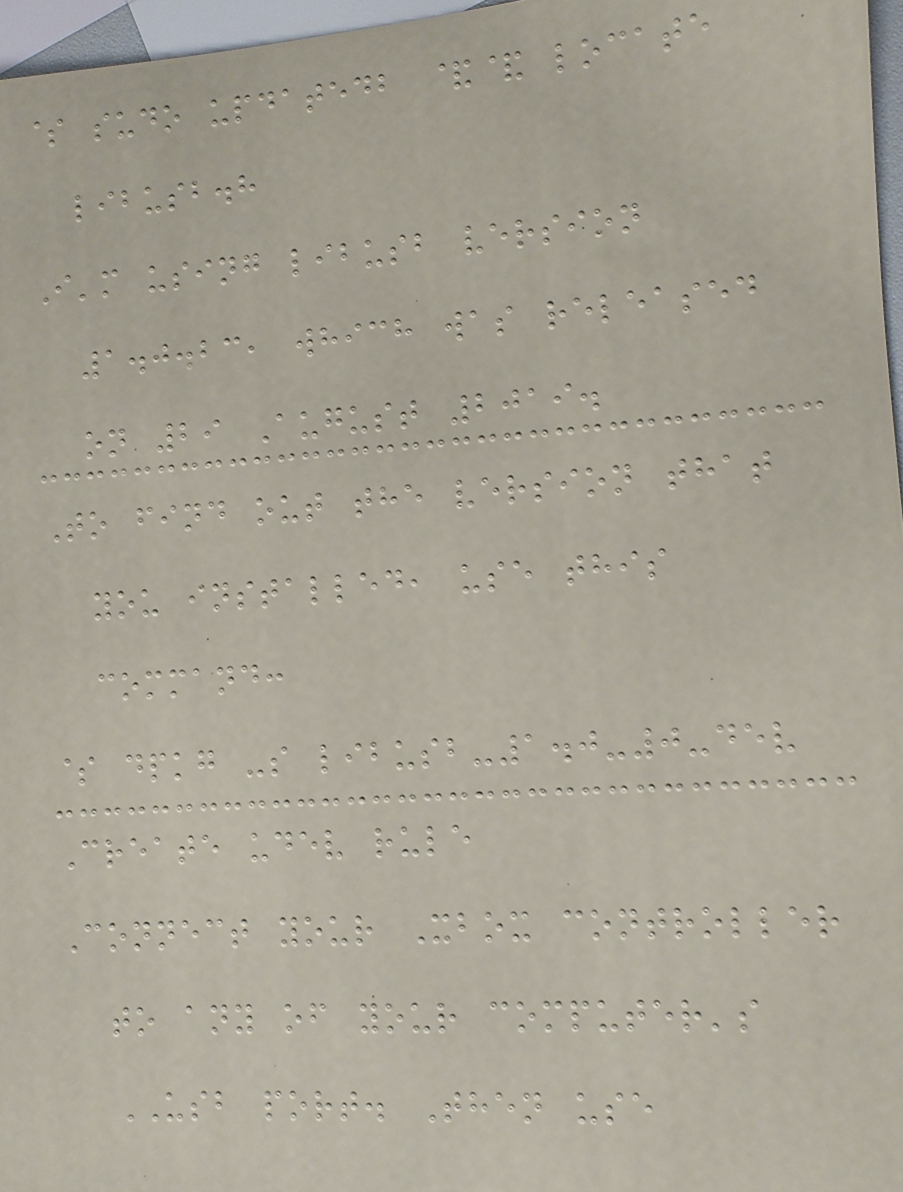$ sudo updatedb && locate
libusb.h
I'm using libusb version
1.0.23, which was released
on 29 August 2019.
To find out the version that
you installed, use this
command:
$ dpkg -s libusb-1.0-0-dev
Create udev rule
Connect your Xbox controller
to any of your computer's
USB port. Then use
